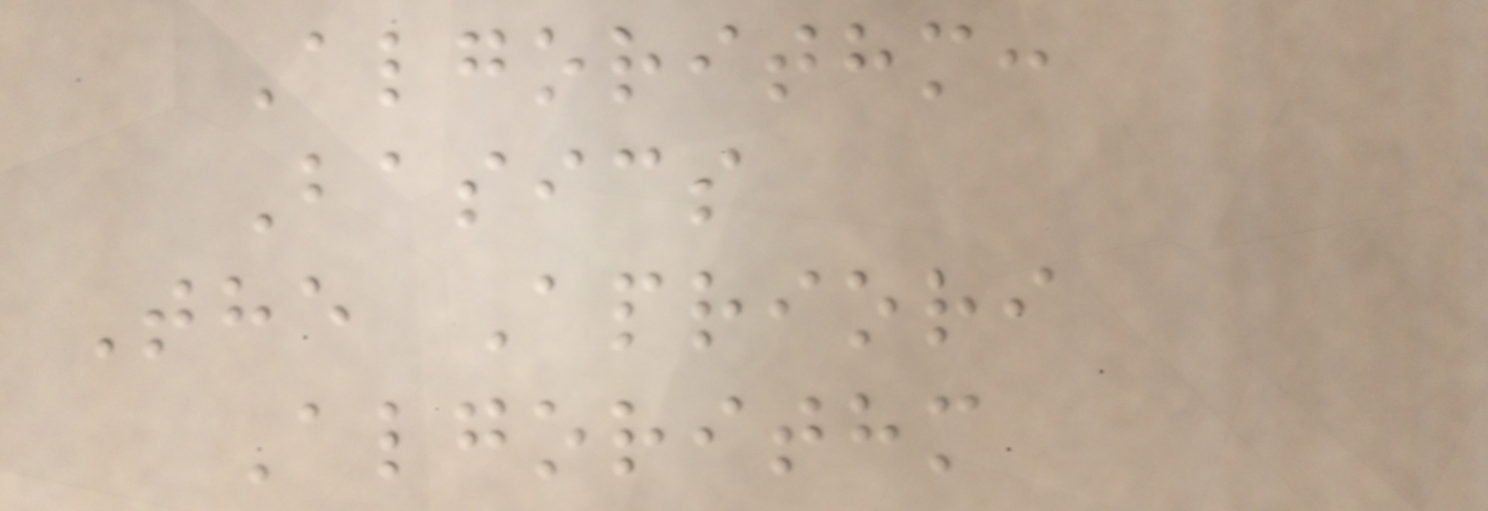Algorithm:
Basics
The Apriori
Algorithm
